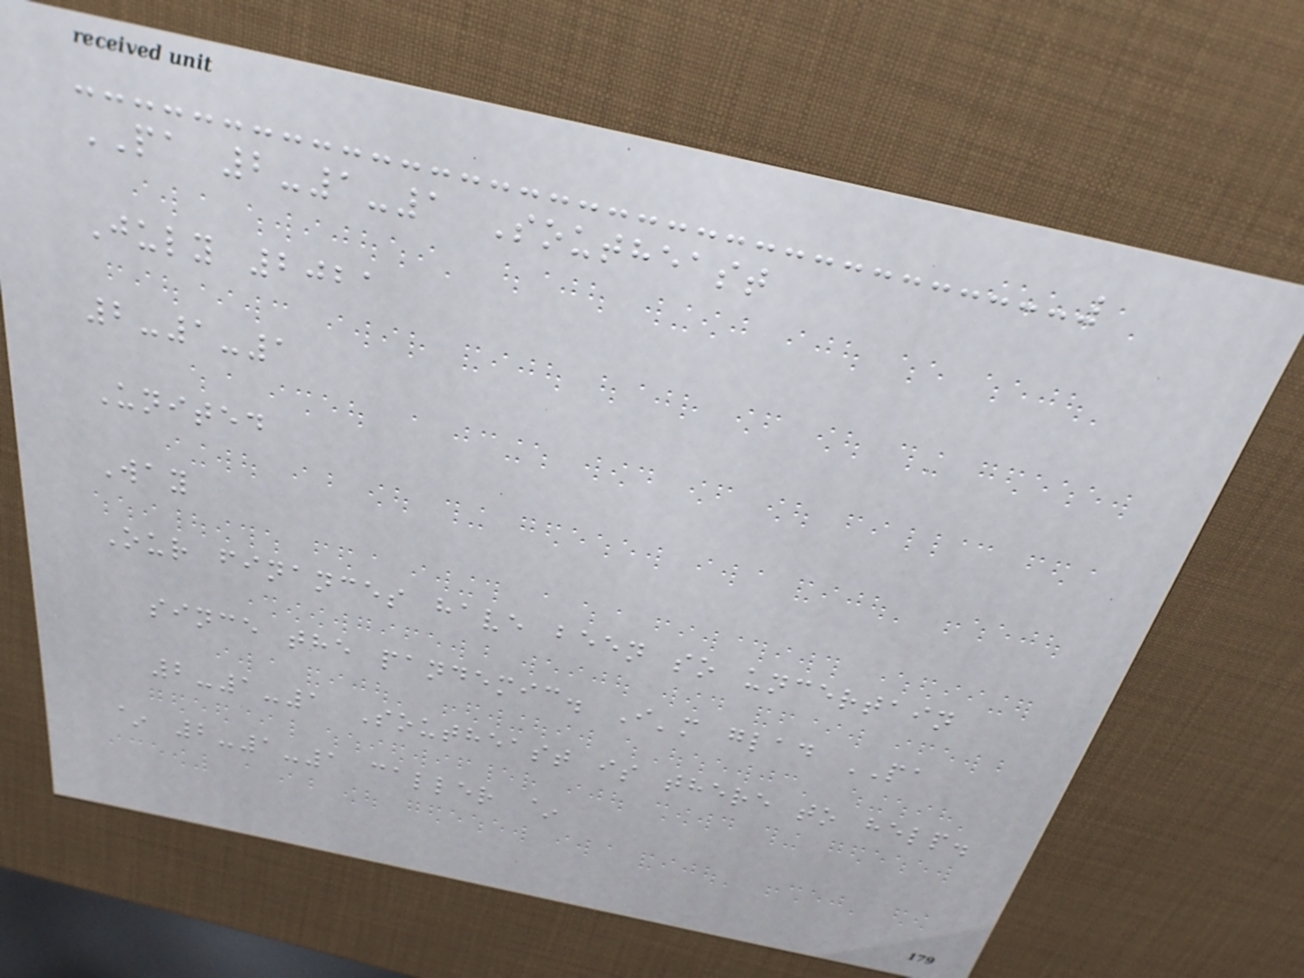PA 2-1-1 Southeast
July 2021
2-1-1
United
Way
Our finances have been so uncertain
since the pandemic. I'm glad PA
2-1-1 Southeast is there to help.
~ 2-1-1 caller ~
